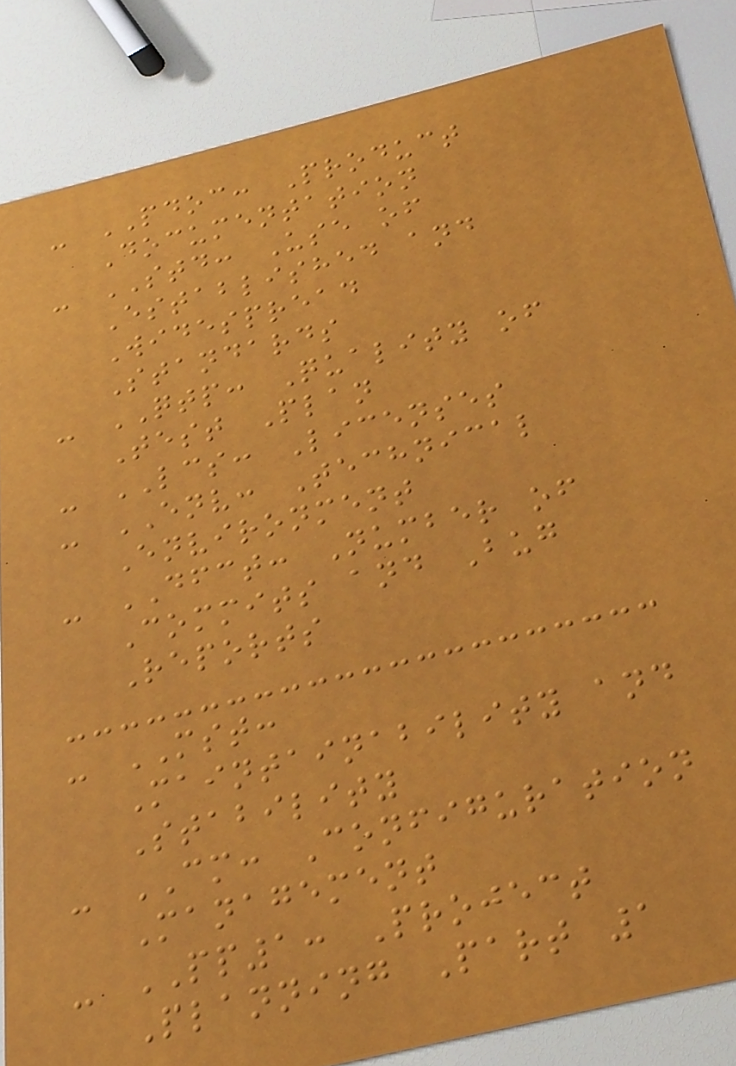- PDOC: Product
Documentation
- STD: Use of
Established and
Widespread
Standards
- QTP: Quality of
Test Plan
- LCS: Licenses
- ENV: Technical
Environment
- DFCT: Number of
Commits and Bug
Reports
- MST:
Maintainability and
Stability
- CM: Configuration
Management
- PP1: Project
Planning Part 1
